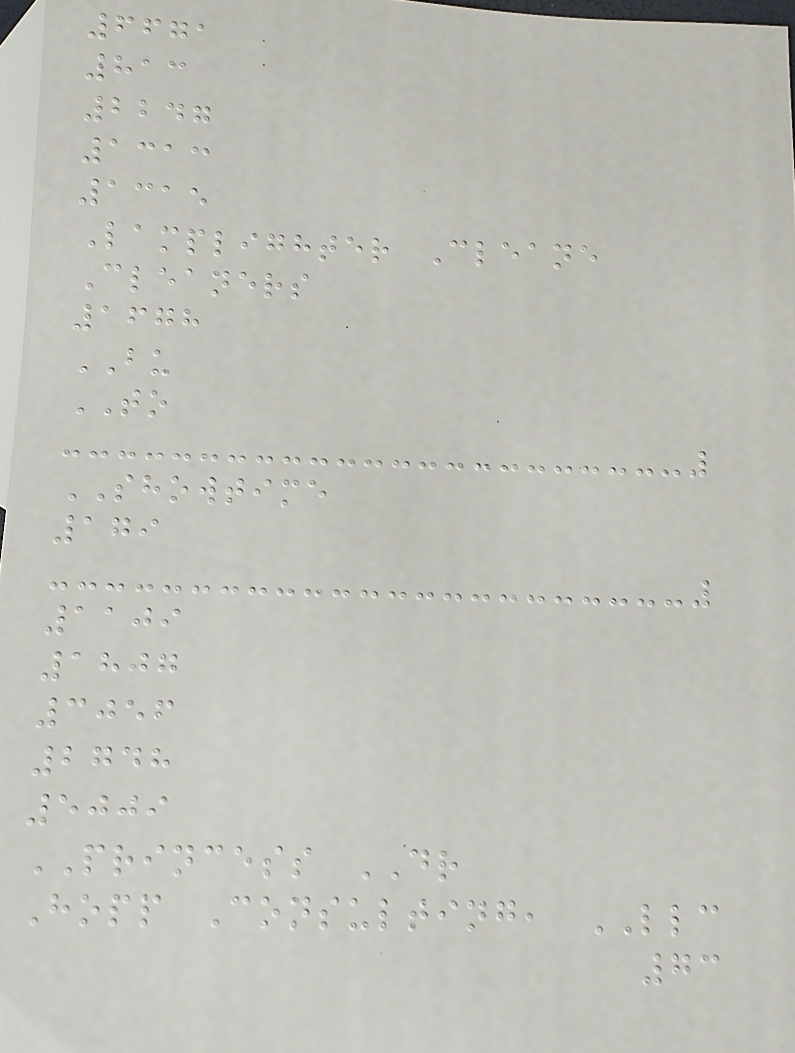6671
813
2247
1313
1315
Lamplighter Cleane
Cleaners
1678
BU
TO
SHOWTIME
179
1109
1807
3056
2748
5009
PRINCESS DR
Hopp Consulting, LLC
73
